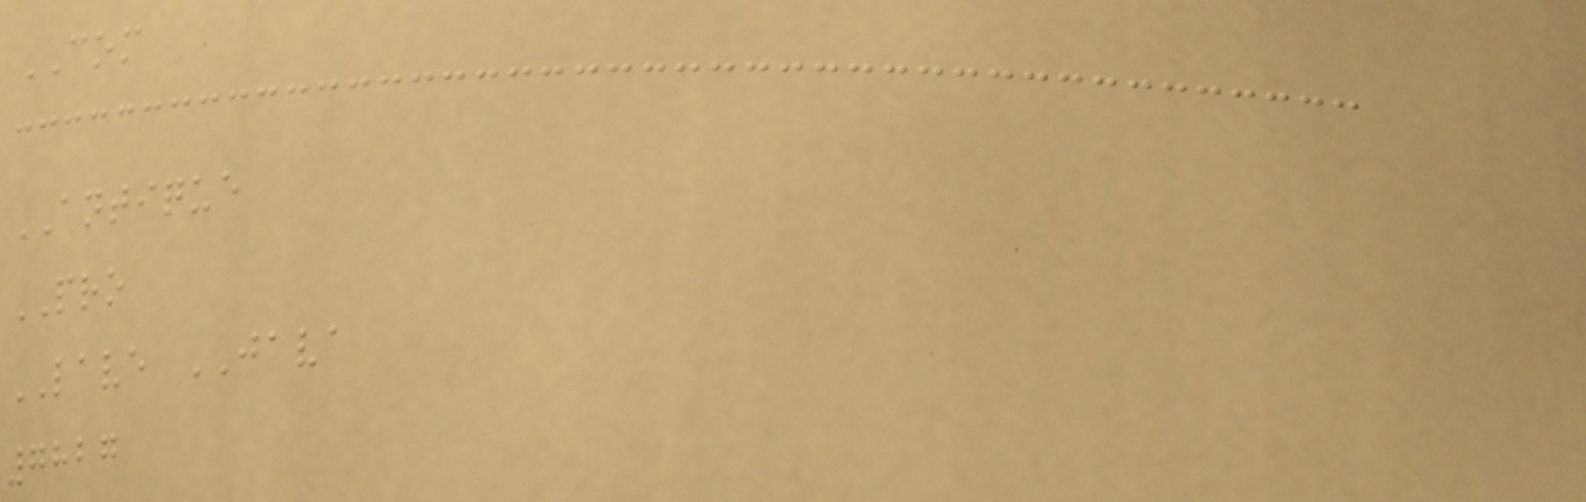COM
ANTIQUE
PRO
LAVE JAVA
7827
